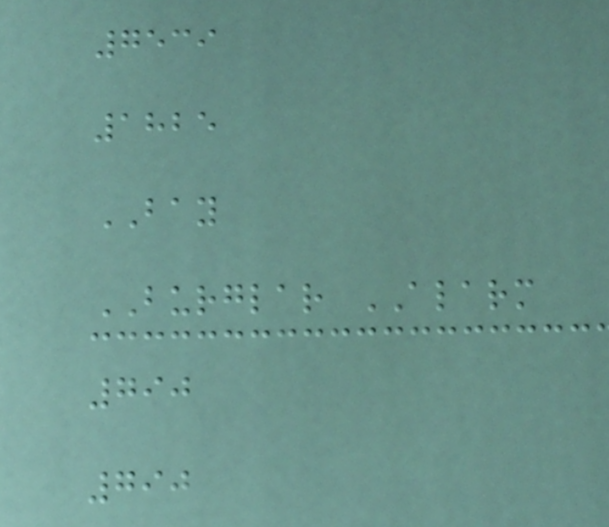7539
1825
BAY
BURGLAR ALARM
790
790
